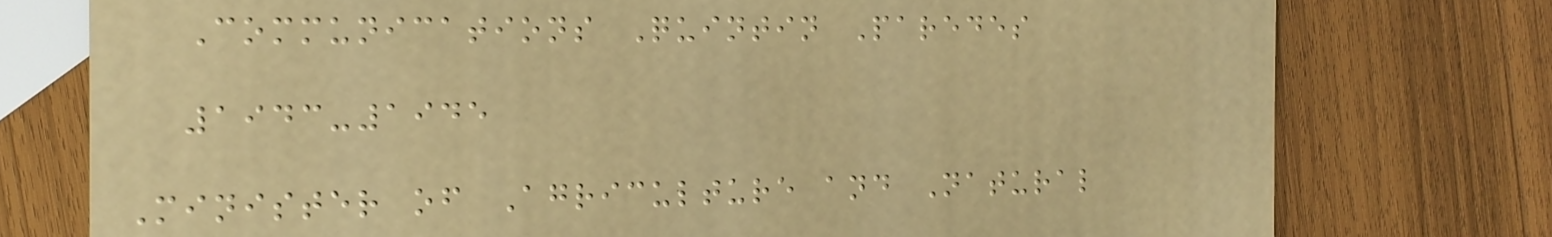Communications Quintin Paredes
1943-1945
Minister of Agriculture and Natural
